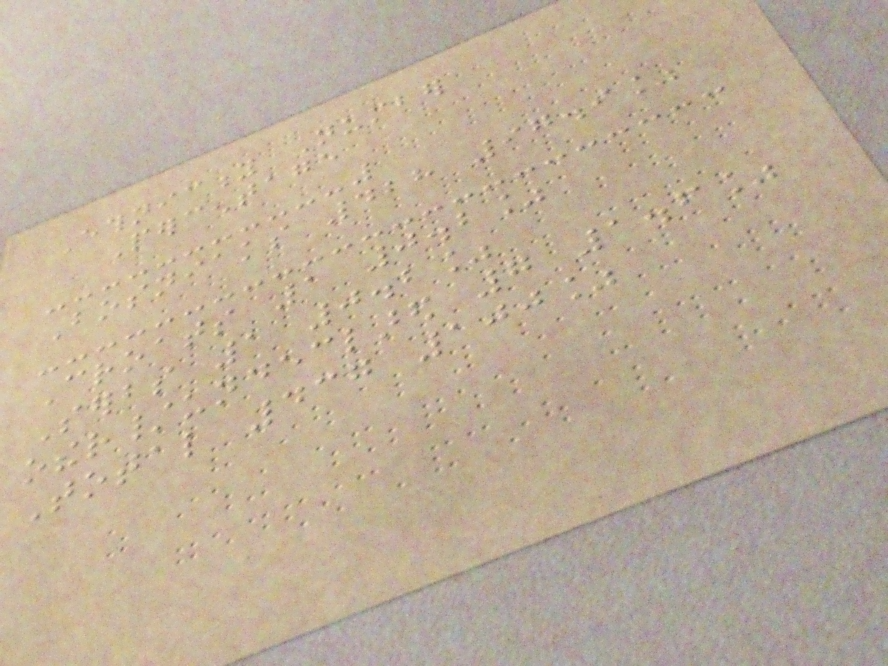Ethnicity Number
Percentage
Bosniaks 428 97.9%
Croats 1 0.2%
Serbs 1 0.2%
other/undeclared 7 1.6%
Total 437 100%
